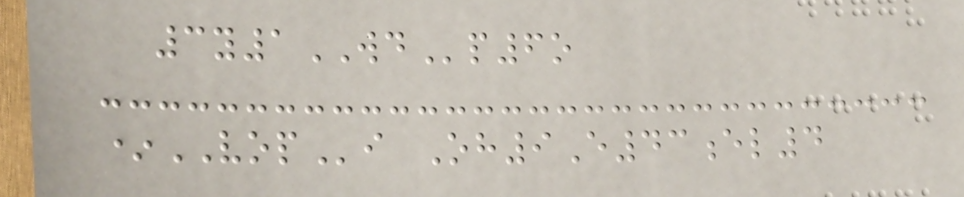3y1WDp6o
*VOPi Oh9E43el4
